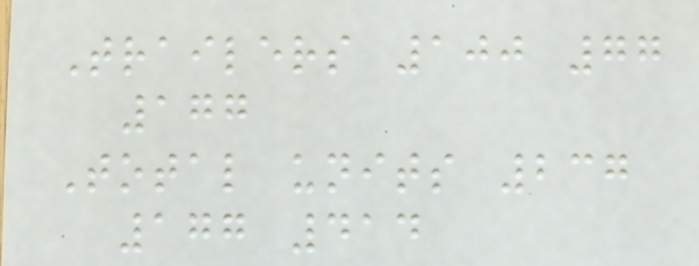Trailers 100 77
177
Total units 237
177 414
